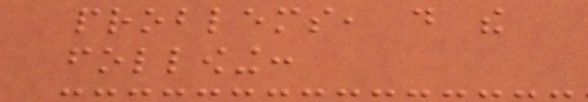problems, do the
following:
